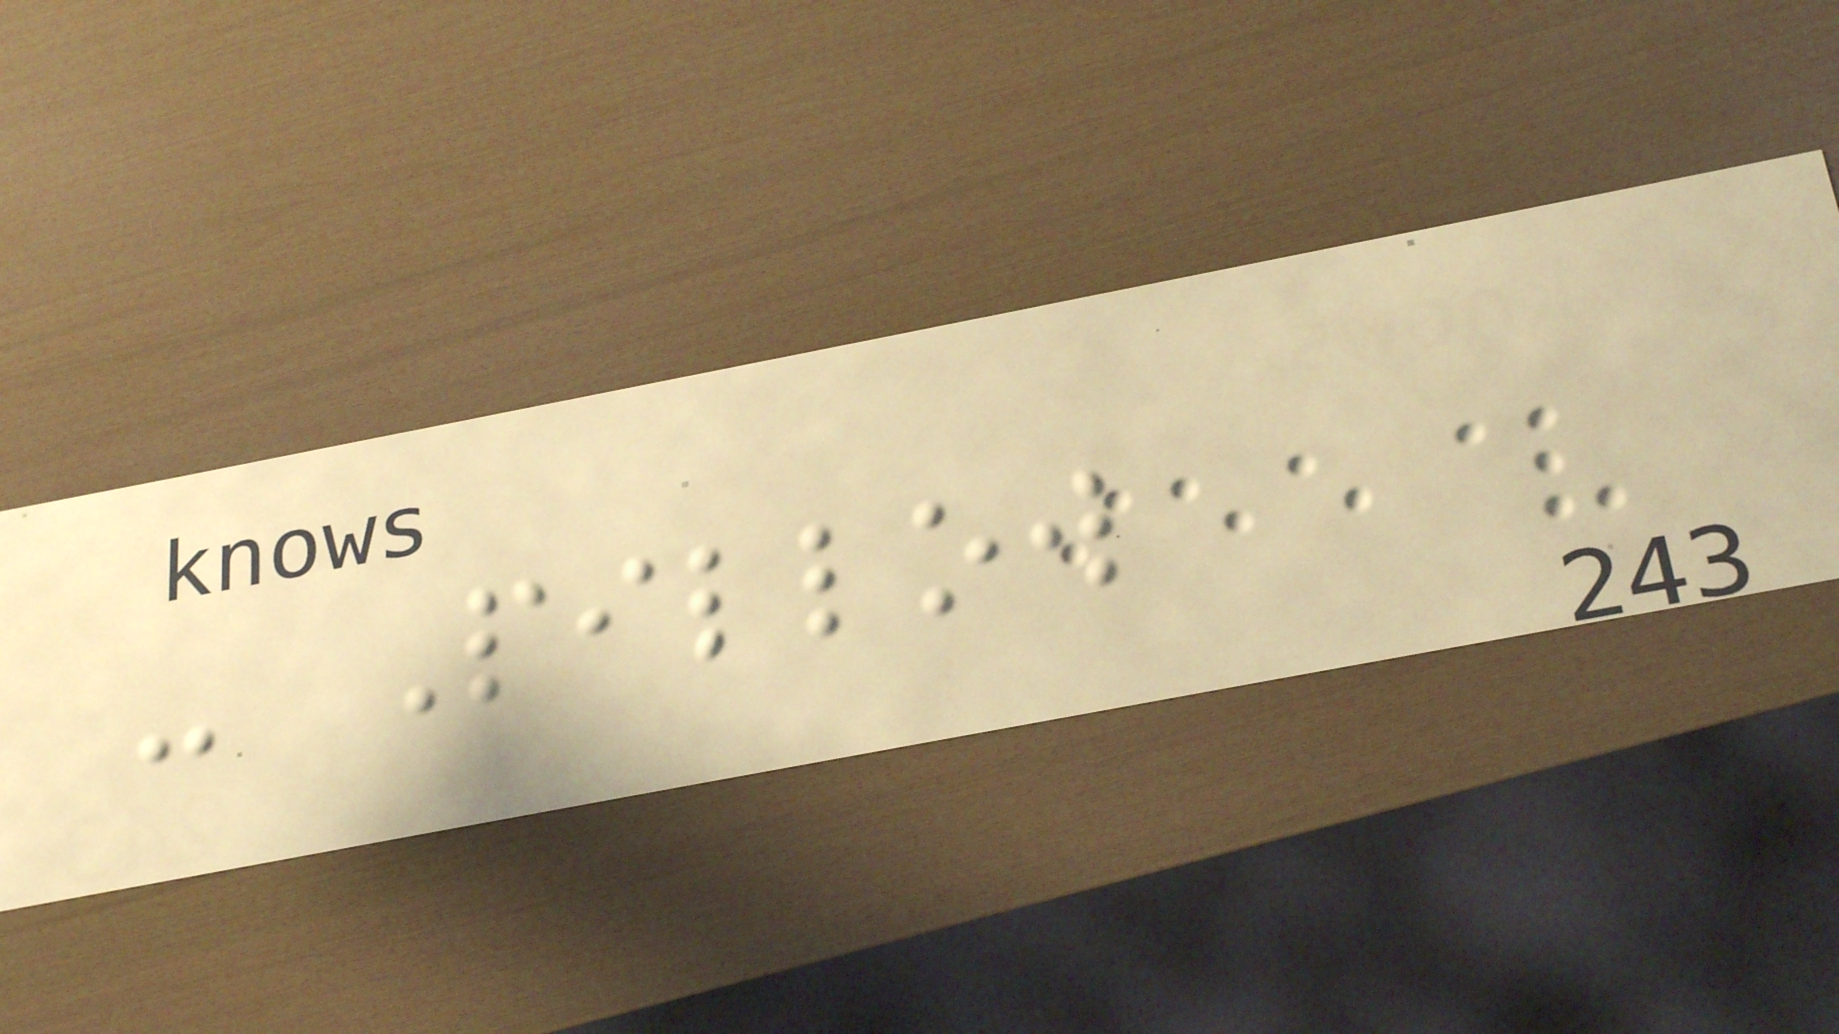- Pillow
